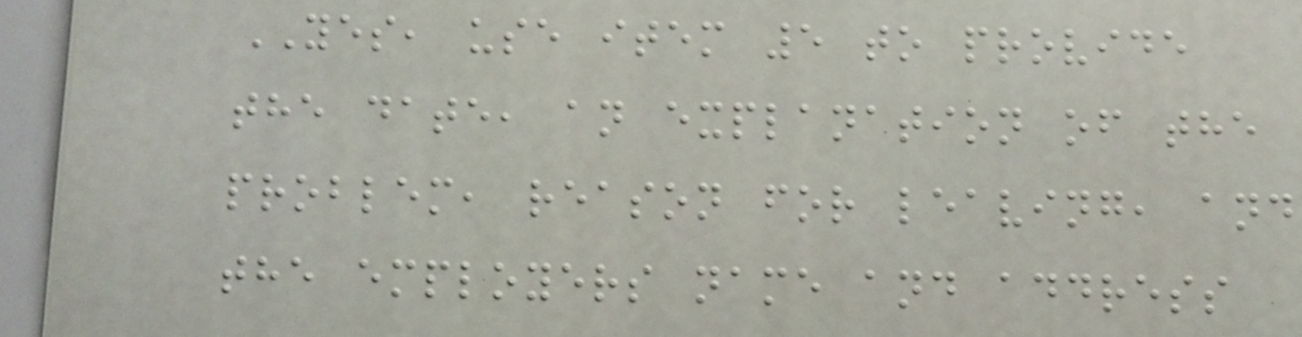YES, use item 5 to provide
the date, an explanation of the
problem, reason for leaving, and
the employers name and address
